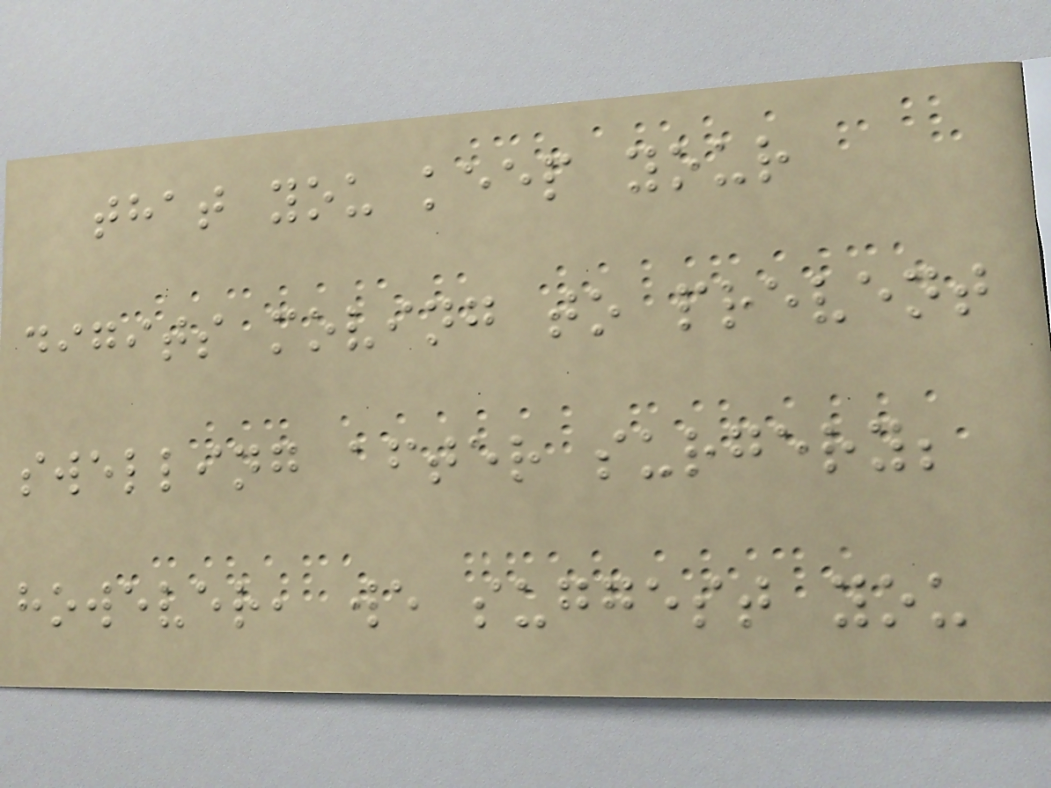that you keep your
digits moving to prevent
swelling after surgery;
however, we suggest you
